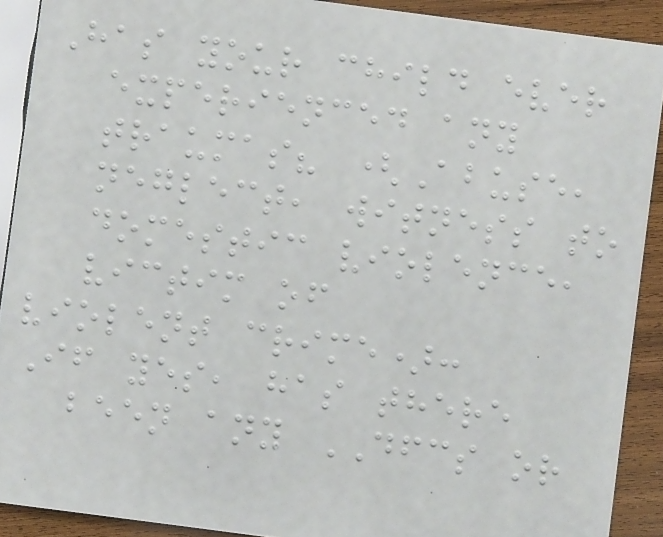Has your child ever
experienced any
traumas? (Abuse,
neglect, witness to
domestic violence,
victim of
violent crime):
If yes, has there
been any DFCS or
